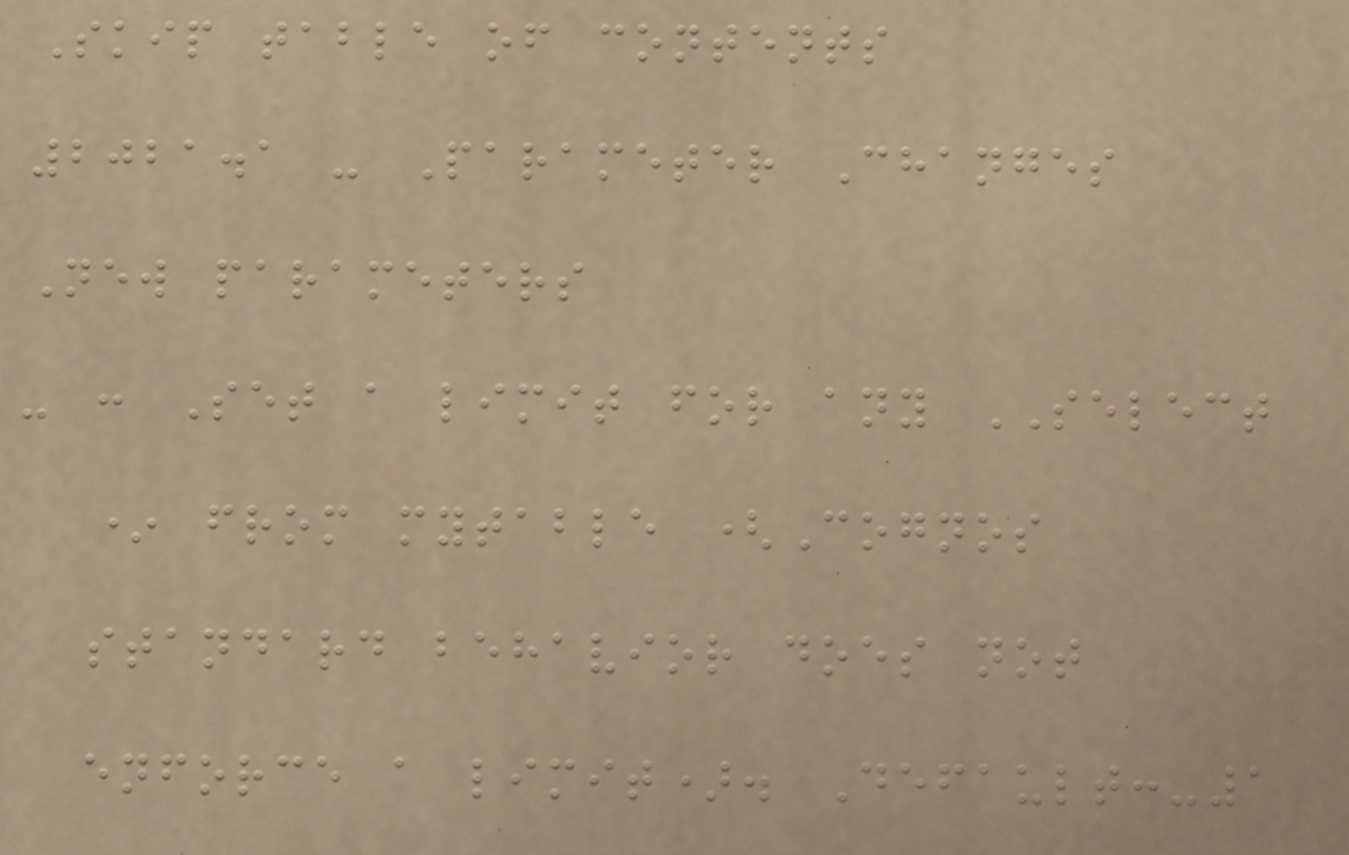Skip table of contents
2021.1 - Parameter Changes
New parameters
- : Set a limit for any SELECT
* from mytable (Cognos
standard behavior does not
enforce a limit). Default:-1
